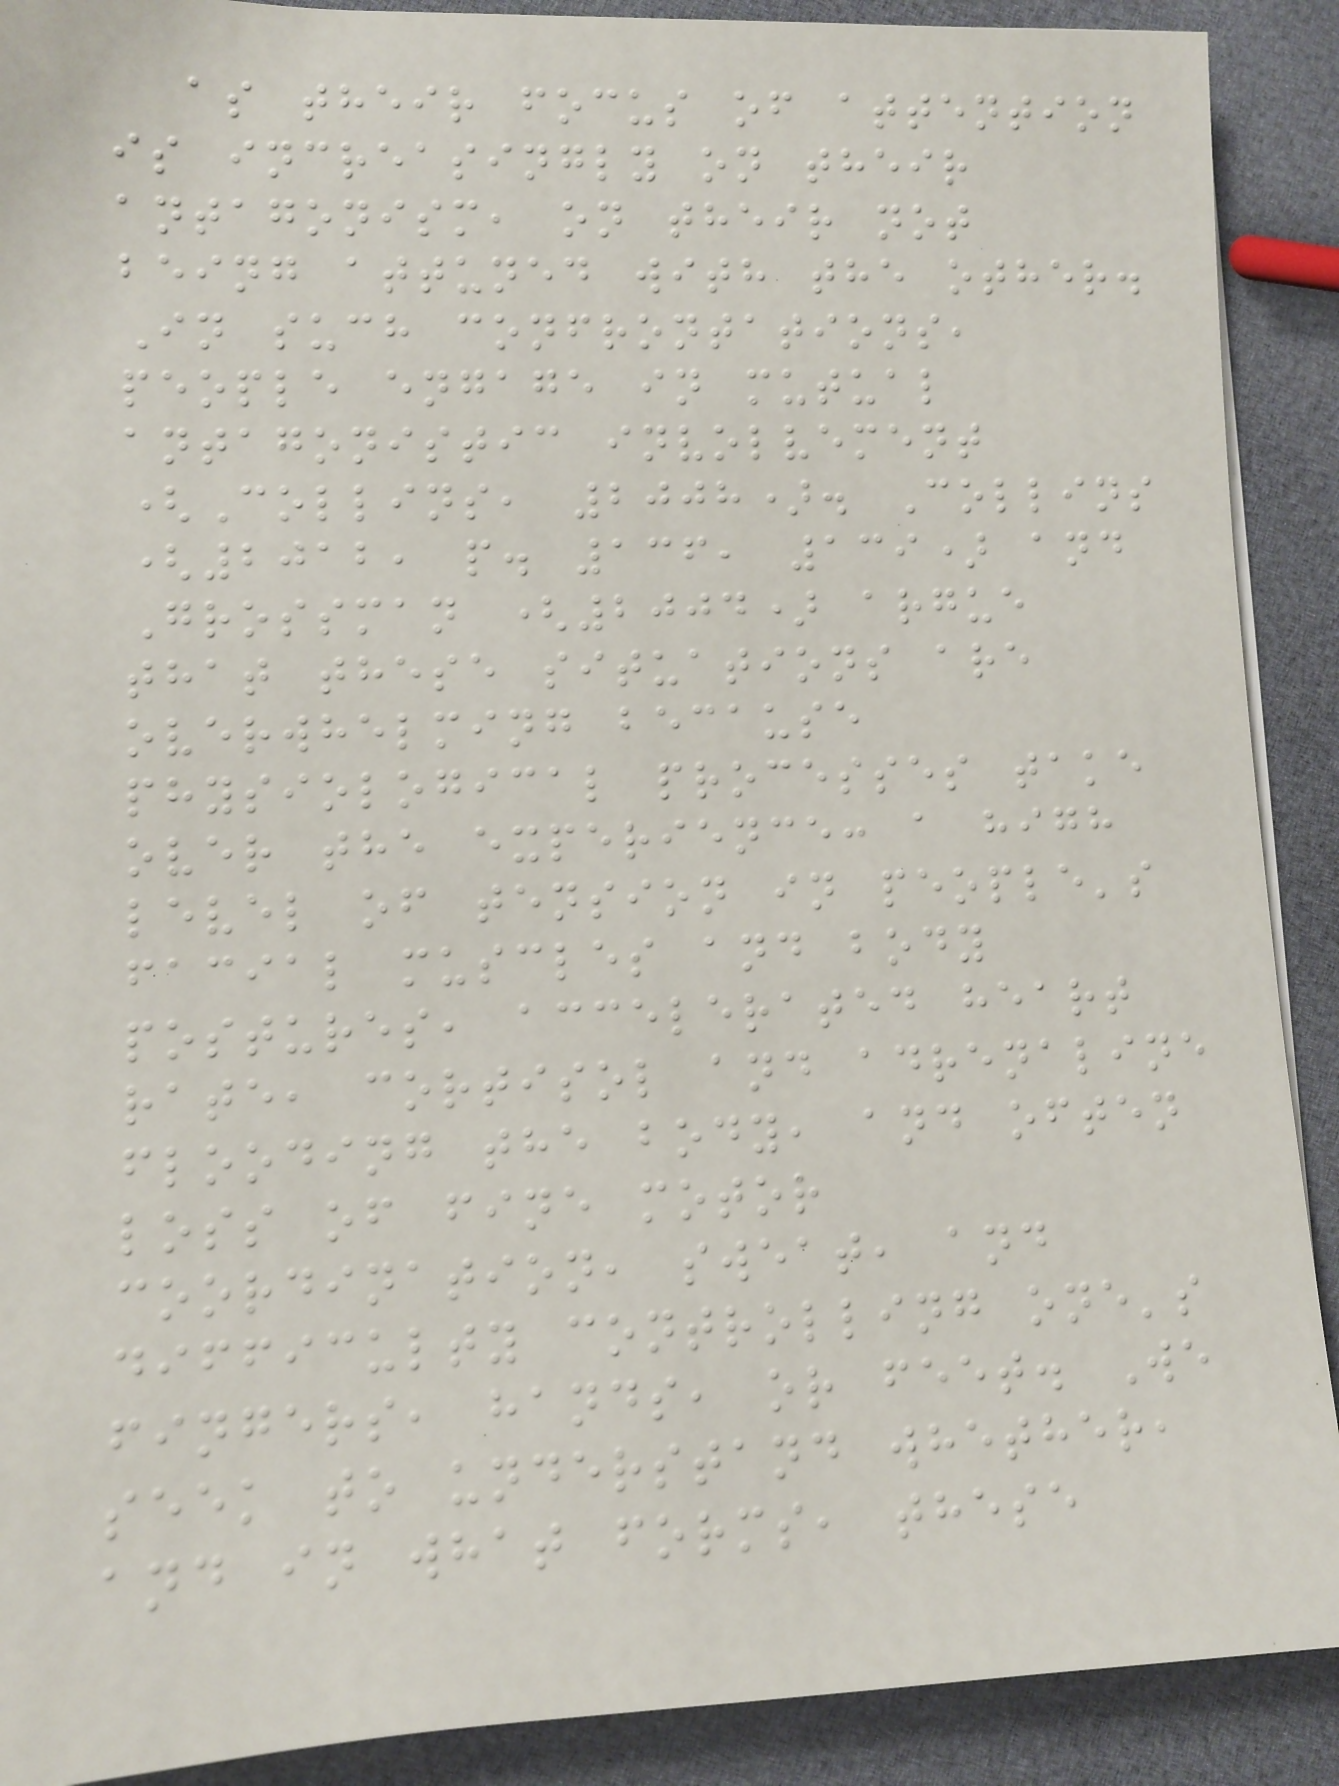as their focus of attention
is increasingly on their
antagonism, on their not
being attuned with the other.
In such confrontations,
people engage in mutual
antagonistic involvement
(Collins, 2008). Collins
(2012, p. 136, 139) and
Grossman (2004) argue
that these situations are
overwhelming because
physiological processes take
over the experience: a high
level of tension in people's
facial muscles and body
postures, accelerated heart
rate, cortisol and adrenaline
flooding the body, and often
loss of fine motor
coordination, sweat, and
difficulty controlling one's
fingers, hands, or feet. We
seek to understand whether,
and in what forms, these
